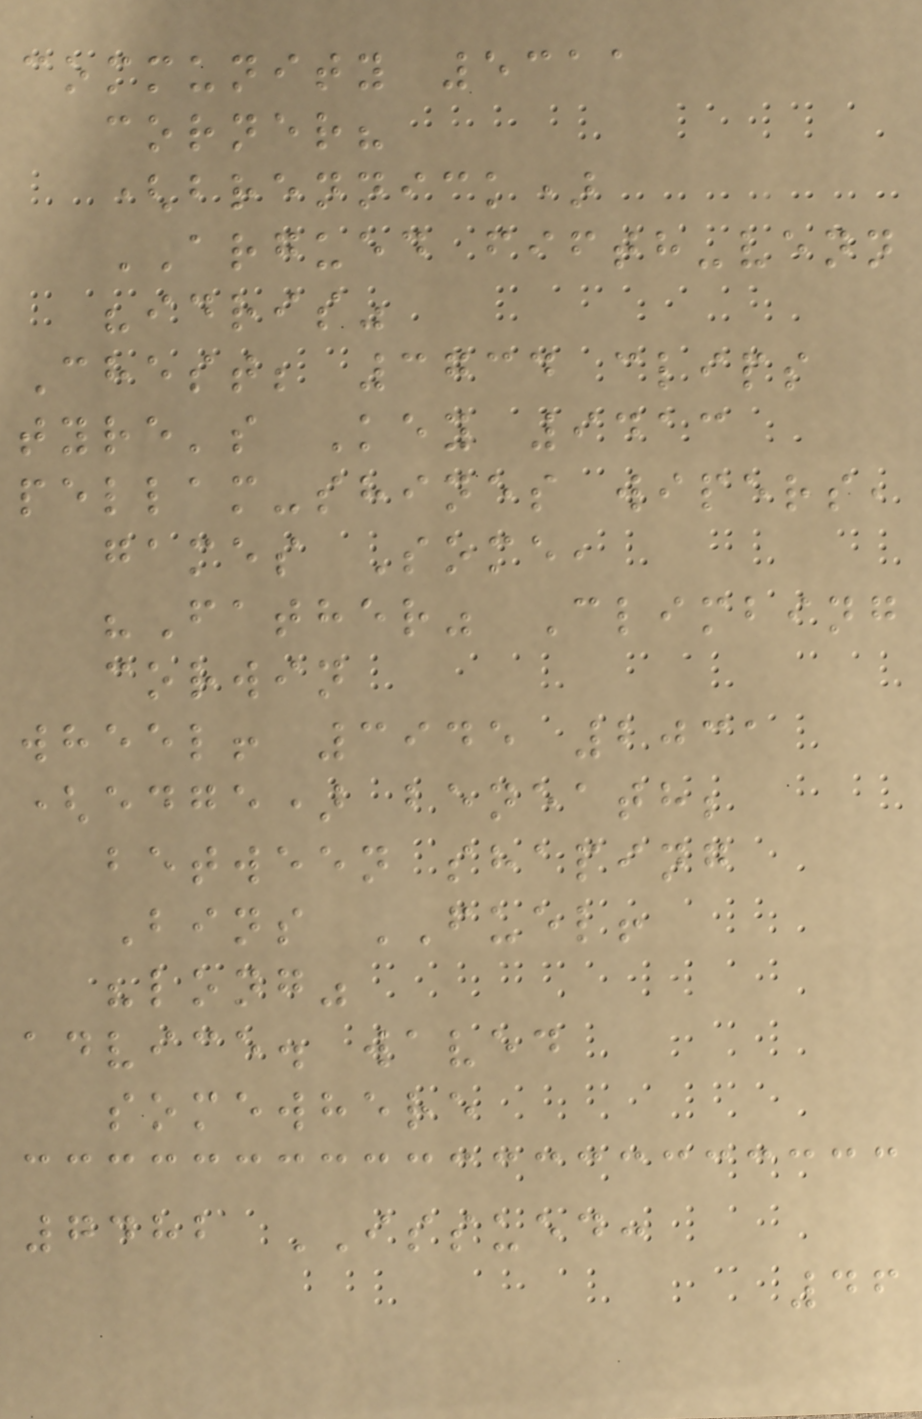community 5311
corner?
(brennick)
ARGUED fifth-venn
"idris"
Chest; 3734 clips
tyre's Key 9413
pellam-shines wipers,
games Some,
"Father" Climbing
corwin
wheel! 3945 2031
(edge) beneath;
between shaping
Bins FUEL!
"long"
advice. waved
somewhere
7482 ISSUED:
46
